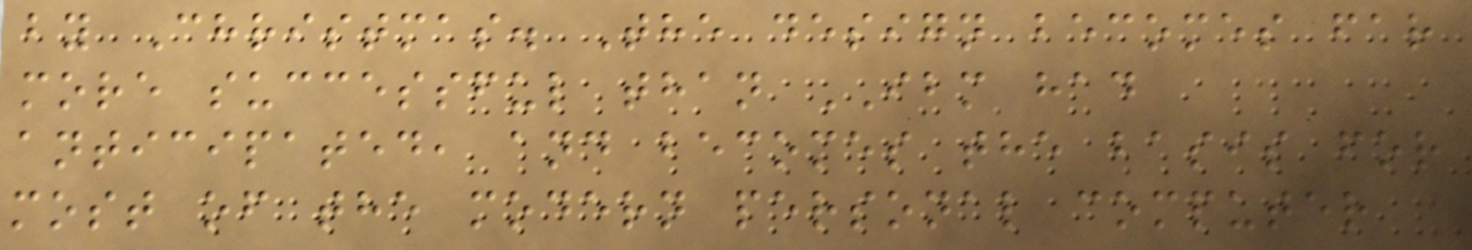by Christmas. The design becomes far
more successful than IBM had
anticipated, and becomes the basis for
most of the modern personal computer
